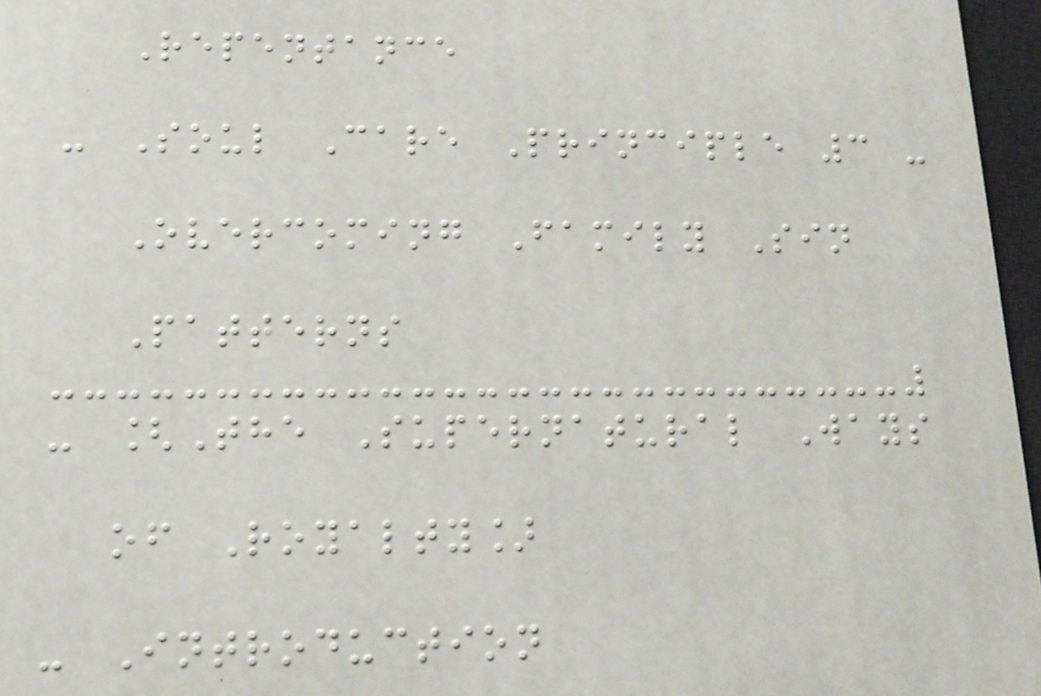Repentance
- Soul Care Principle 3 -
Overcoming Family Sin
Patterns
- [The Supernatural Ways
of Royalty]
- Introduction
